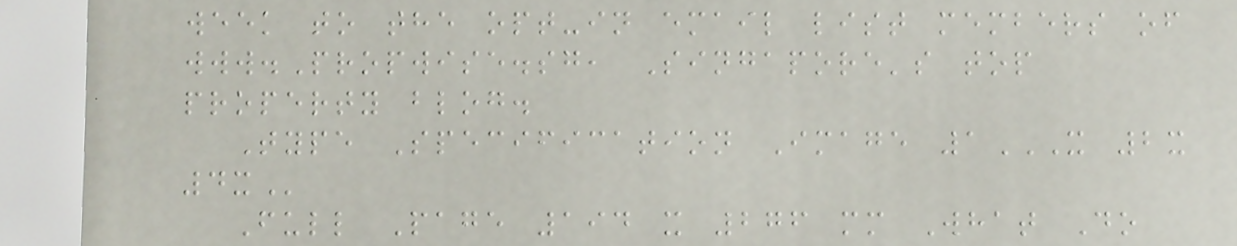week to the opt-in email list members of
www.Propwise.sg, Singapore's top
property blog.
Type Specification Image 1X 2X
4X
Full Page 194 x 276 mm What Do
